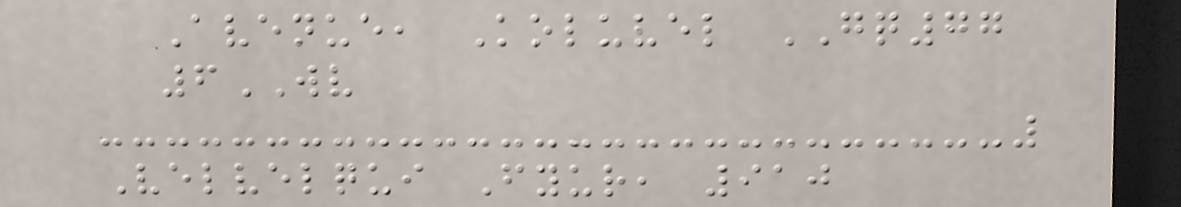Avenue, Koluvel GQ77
6WV
Velvelqui Fyur, 910
